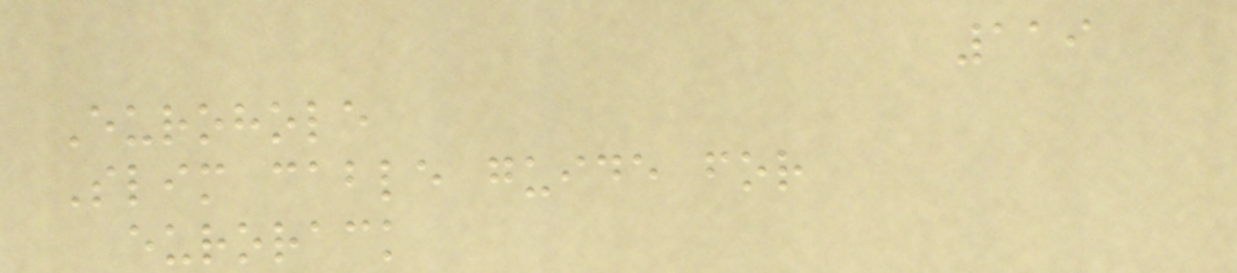119
Eurohole
Slim cable guide for
eurorack
